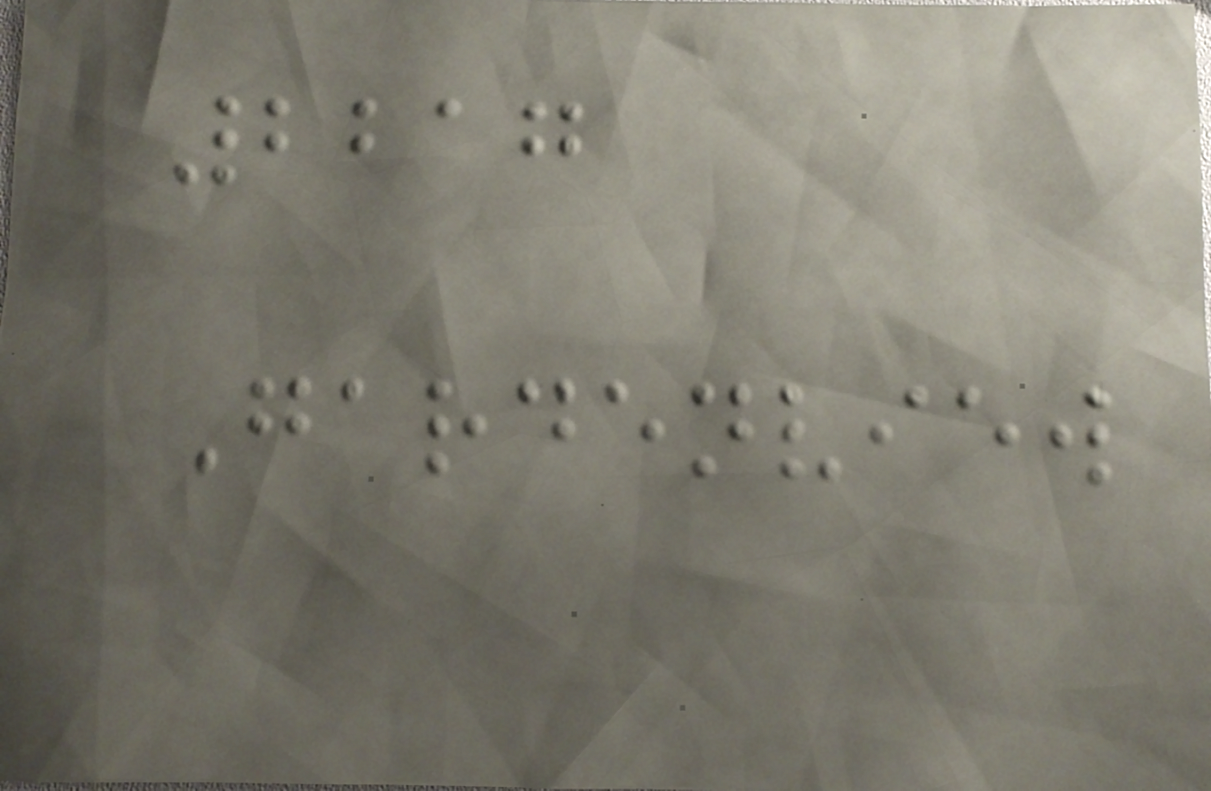2217
Gardenview
